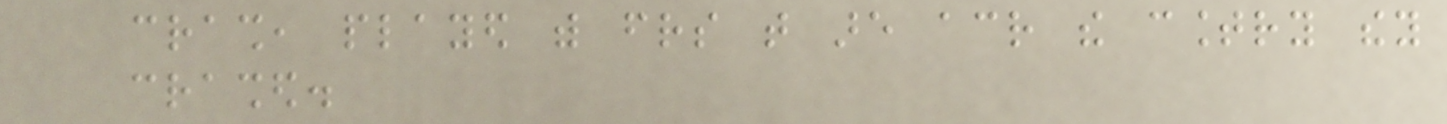crash, played with friends that are across the country they
crashed.
